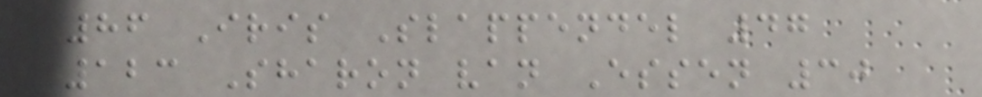86 Iris Slappendel 47
123 Sharon van Essen 30
